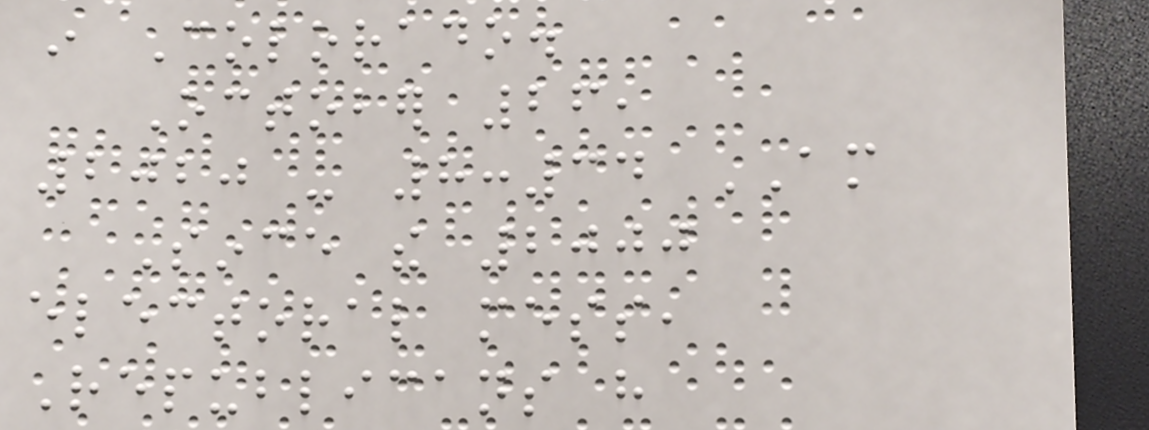in Colorado.
October 26,
2020 - 8:34 AM
Since the 2000
electoral mess,
Republicans have
